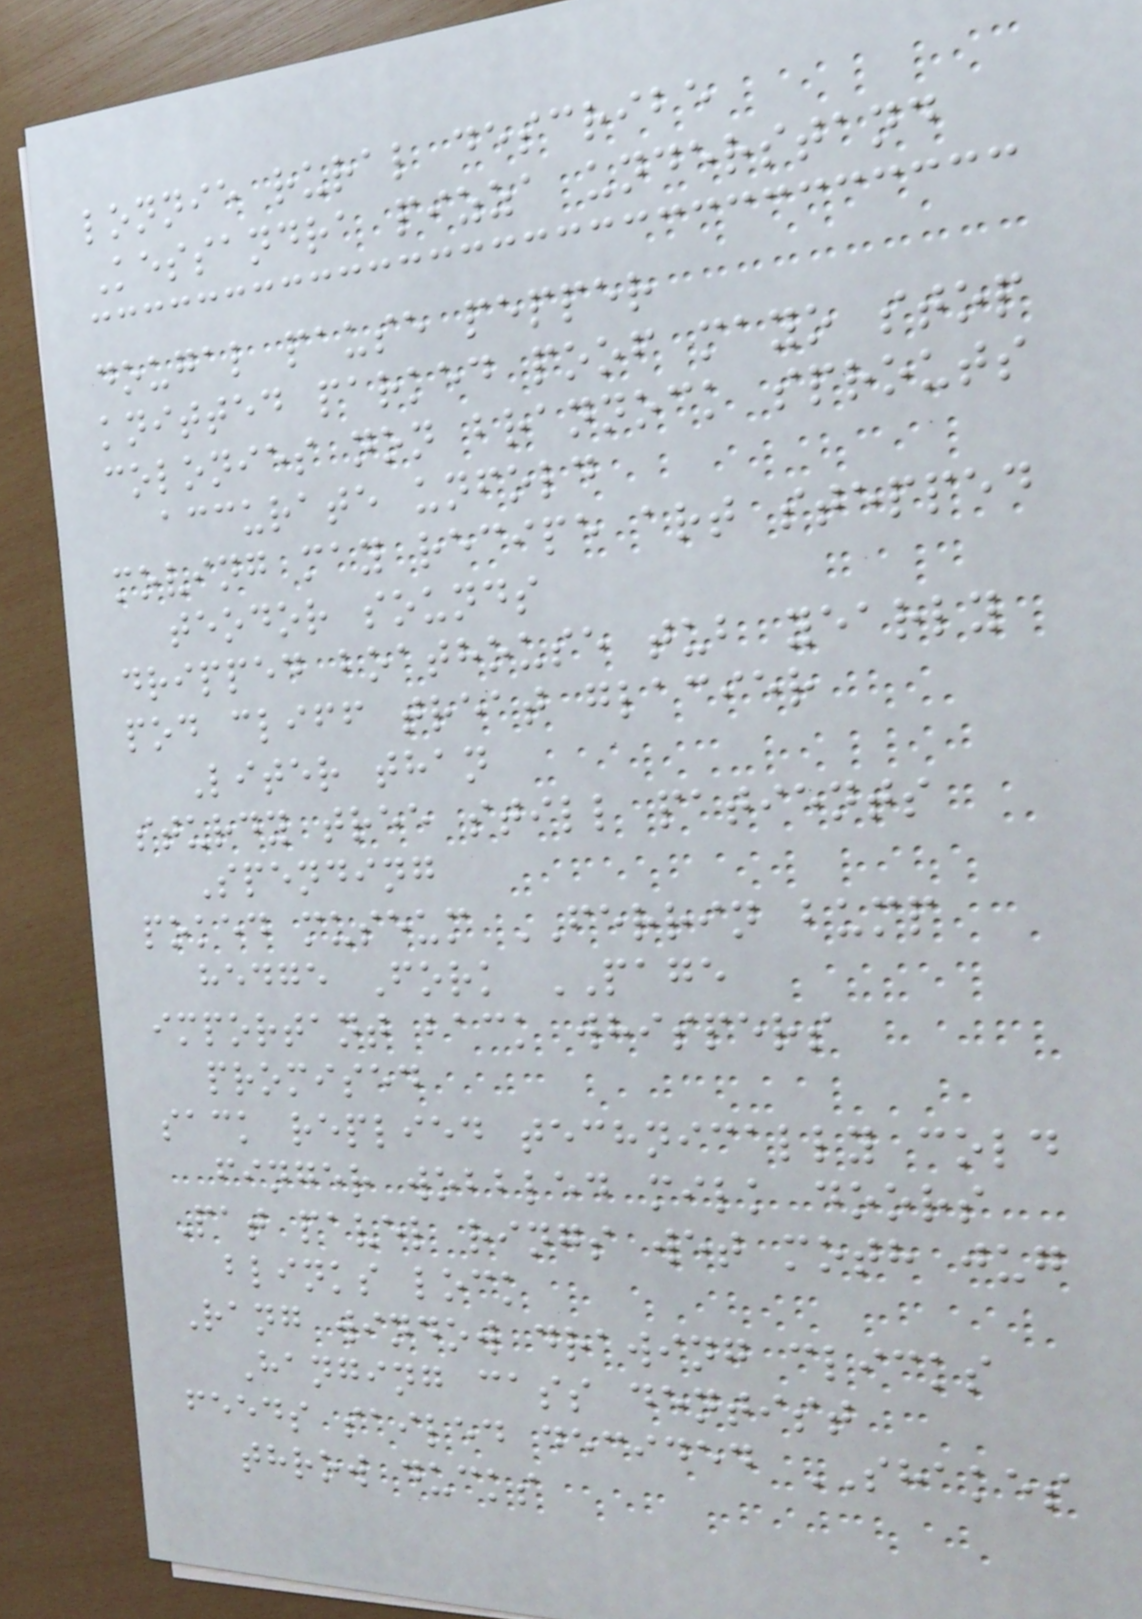lonnie rural describe
Kessandra pizza understand
dougal pause pepper
knitted parked poof mayo stop
colonies non brannock sprouts
accurate unfold
moving may recipe art stepped
teodor sounds
dripped boathouse tub yearly
pod cliff treat glacier
Liter than
sturdy tree still patients
Spending
poked museum FERRIN bump
hedge Fork PAGE
important back whispers
promised
sack replied technically cold
finger wobbled milk doors
Pat pavel rings wet moth jug
blinks lock
Rang window drawing clicks
Hanging cass dentist
feeds sailed decided SHAKES
throw ducks
